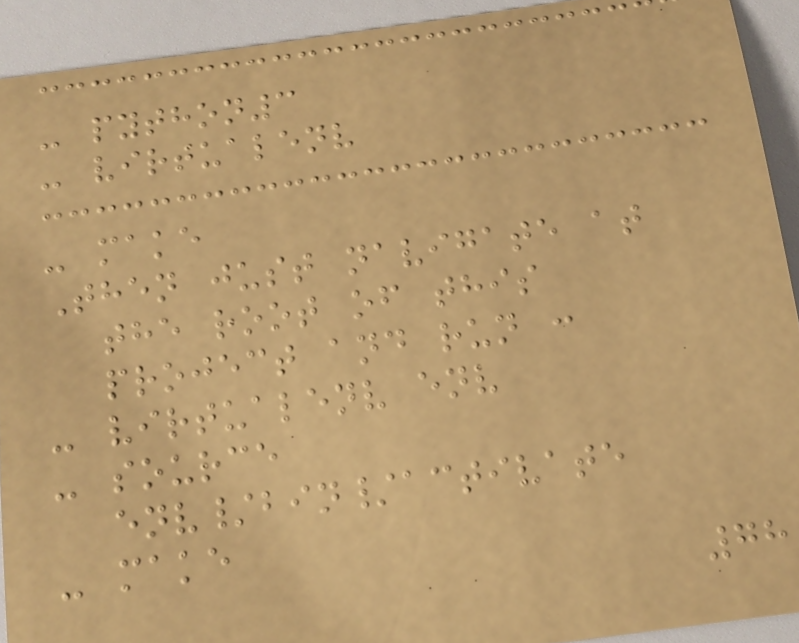- python3
- virtualenv
- make
Then just navigate at
the root of this
project and run :
- virtualenv env
- source
env/bin/activate
- make
78
